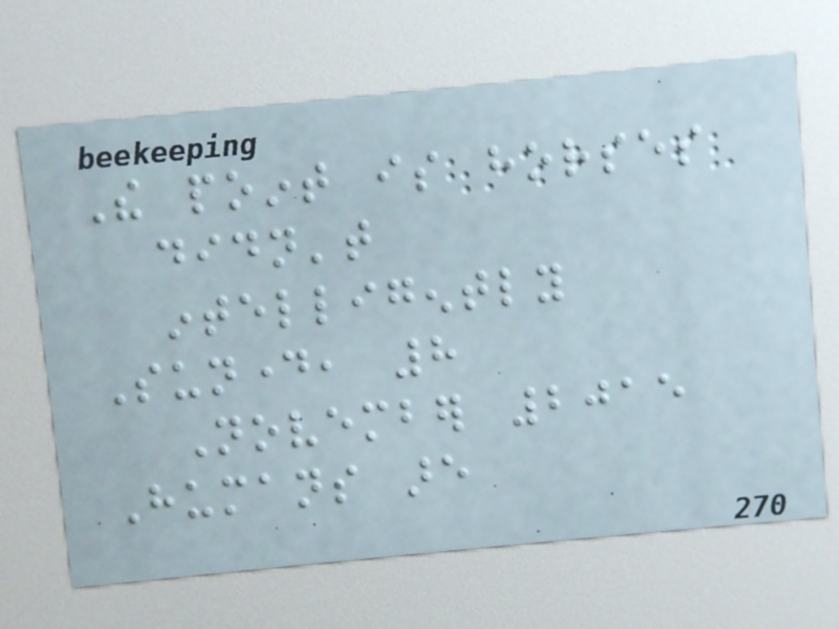The point is horses
didn't
intelligently
Sunday, 8
November 2015
Humans are
